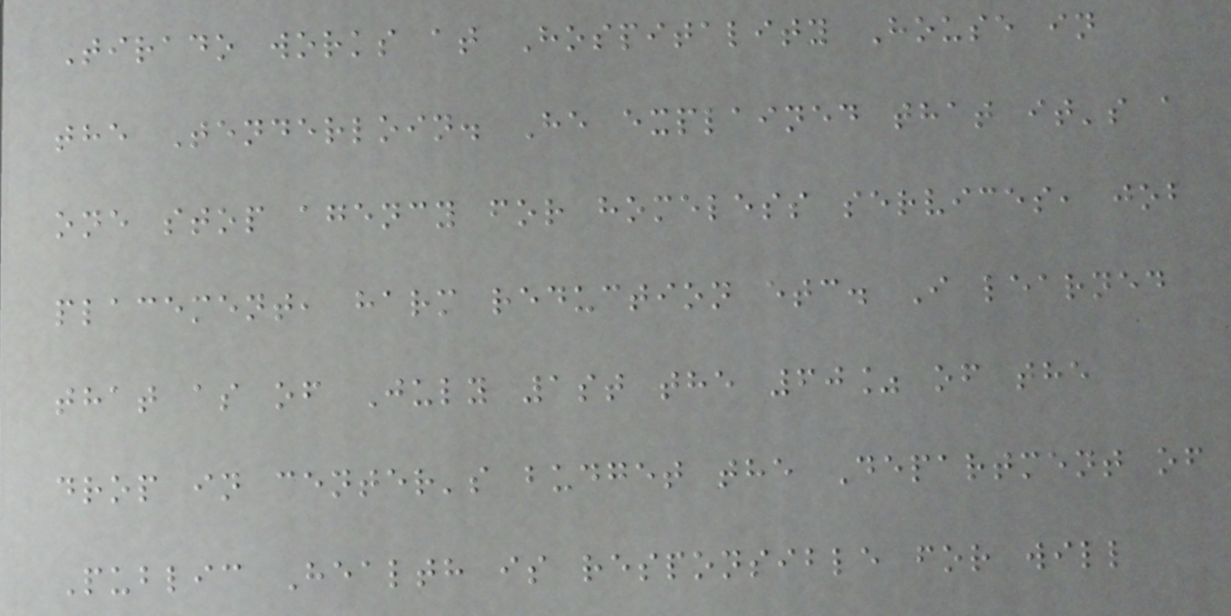Tirado works at Hospitality House in
the Tenderloin. He explained that it's a
one stop agency for homeless services, job
placement, harm reduction etc. I learned
that as of July 1st the 60% of the
drop in center's budget the Department of
Public Health is responsible for will
